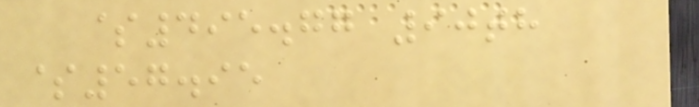$495.77 90th
$57.95
